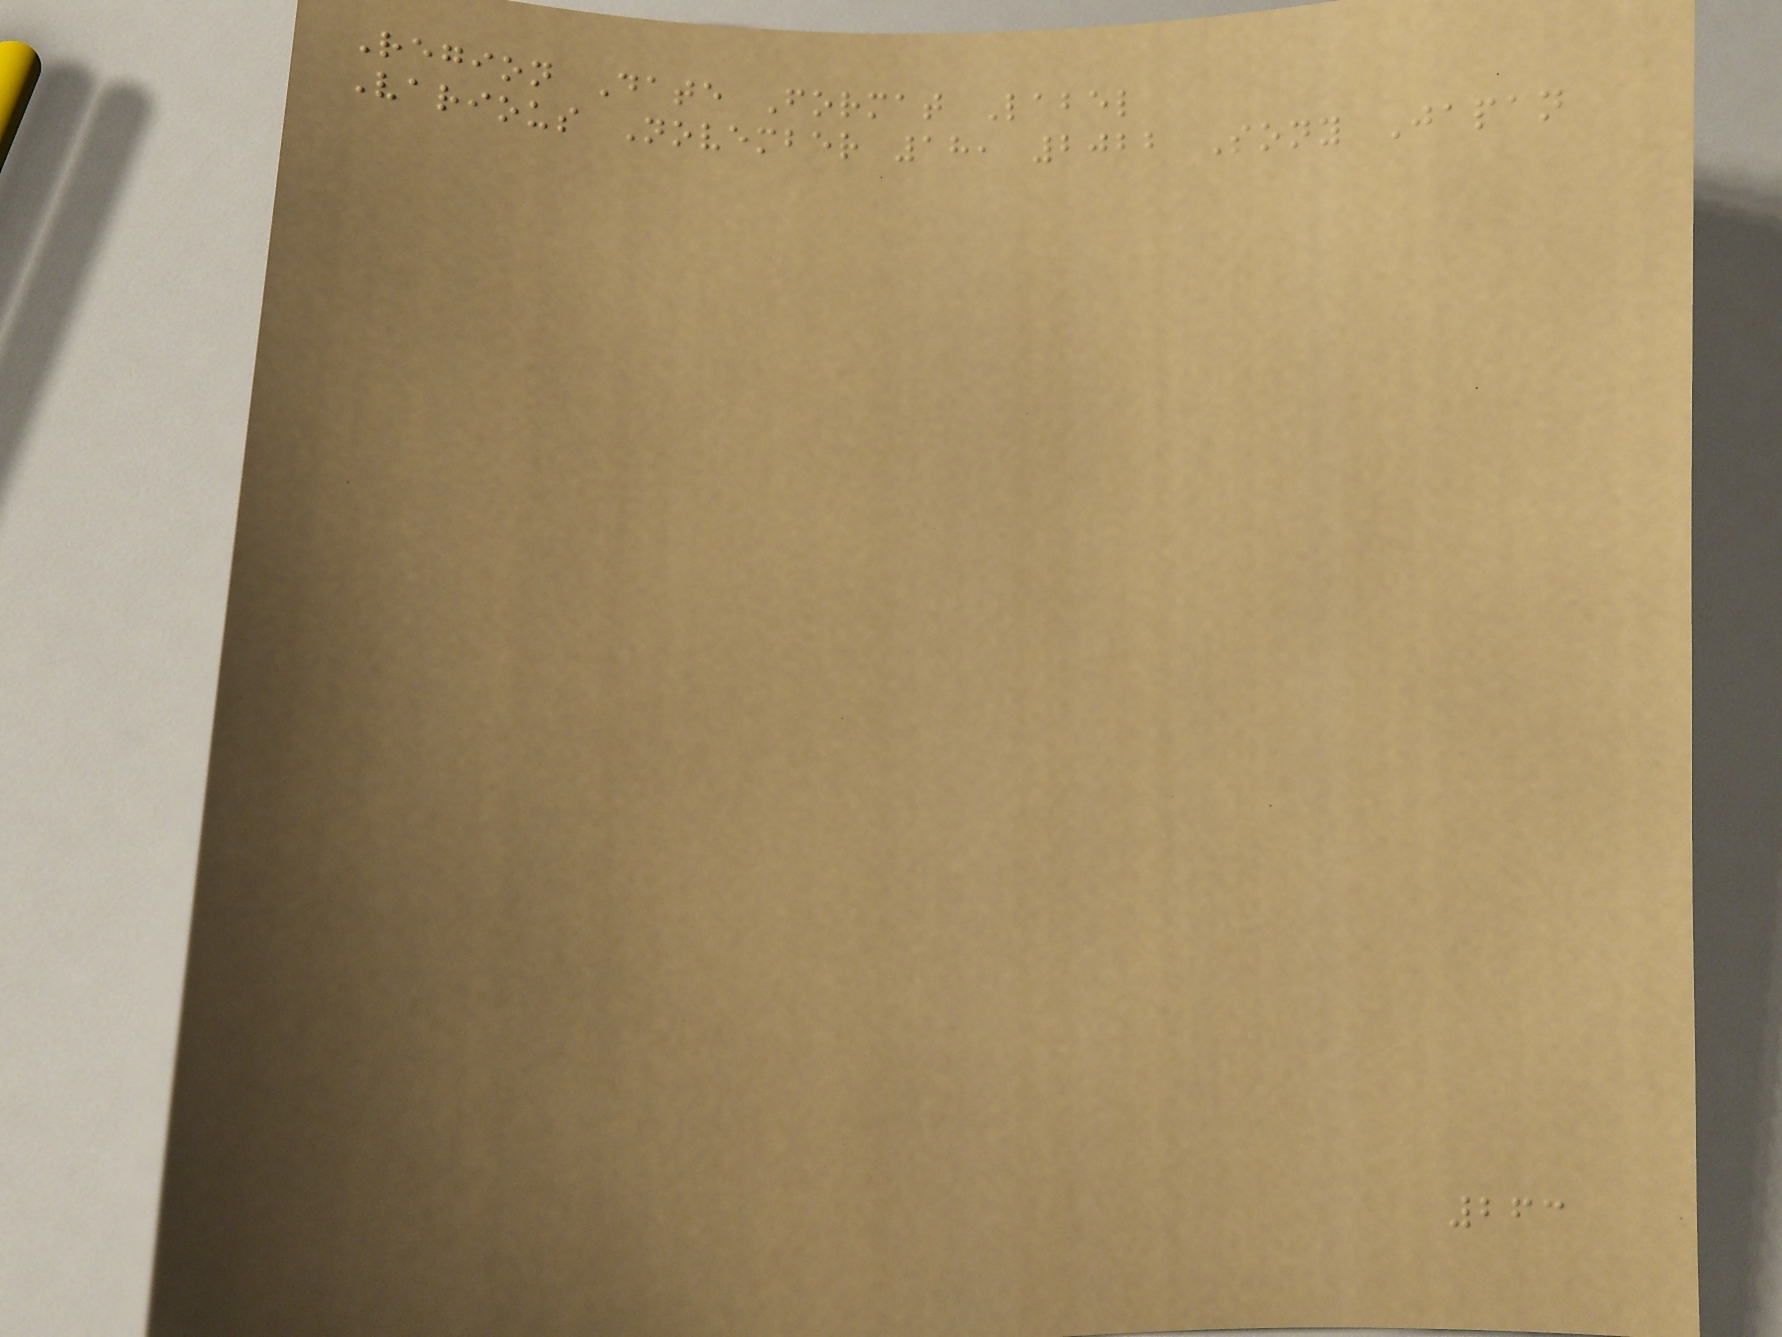Region Date Format Label
Various November 18, 2022 Sony Japan
263
